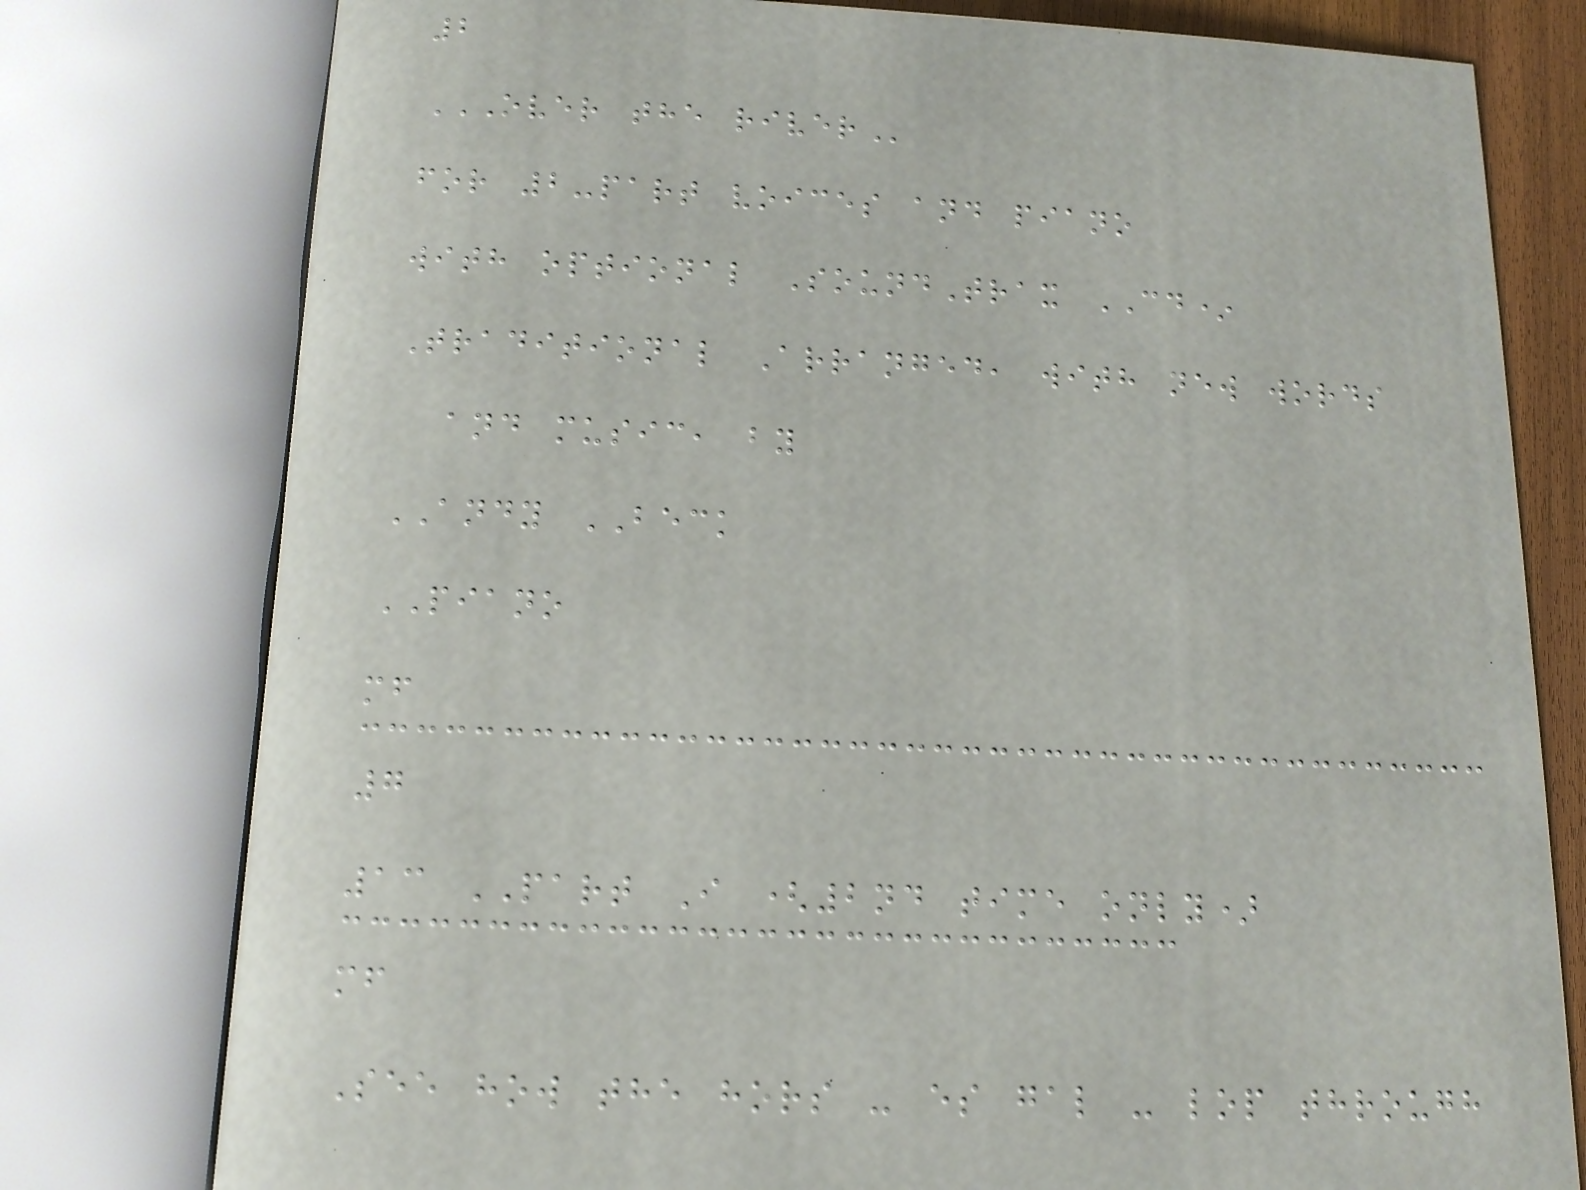2
OVER THE RIVER
for 2-part voices and piano
with optional SoundTrax CD*
Traditional Arranged, with new words
and music, by
ANDY BECK
PIANO
mf
7
13 PART I (2nd time only)
mf
See how the hors - es gal - lop through
